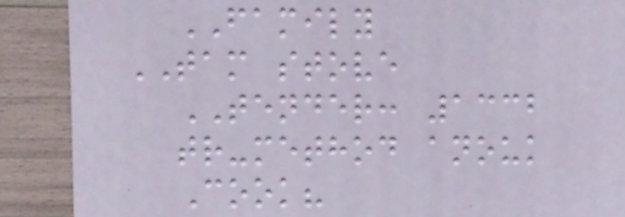FAMILY
TAM stove
TENDER: 1332
tr-method anouk
Cook?
